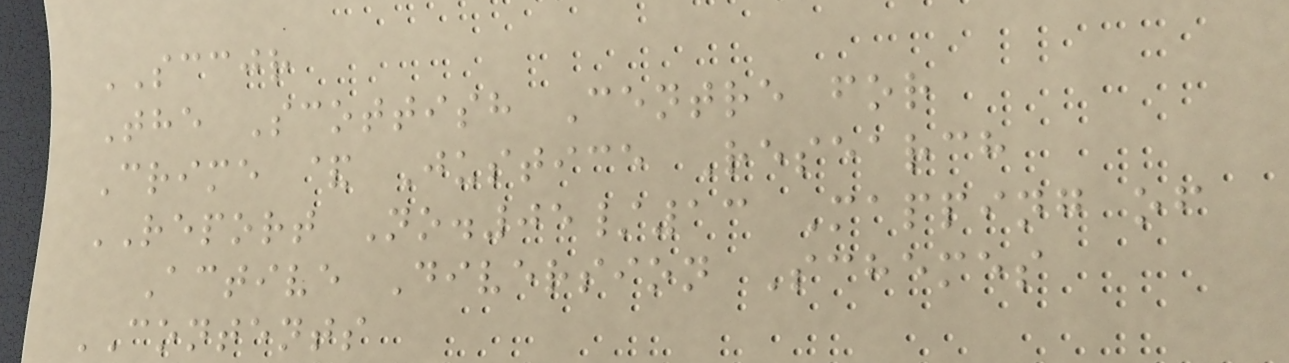SCCJR
The Scottish Centre for
Crime & Justice Research
REPORT No.05/13 Mapping of
Active Diversion Schemes
CONTENTS
